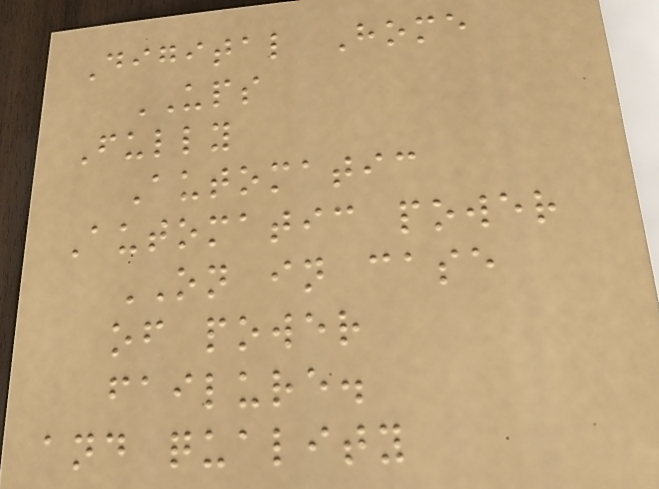Digital Home
UPS
Fully
Automatic
Automatic power
ON in case
of power
failure.
and quality
